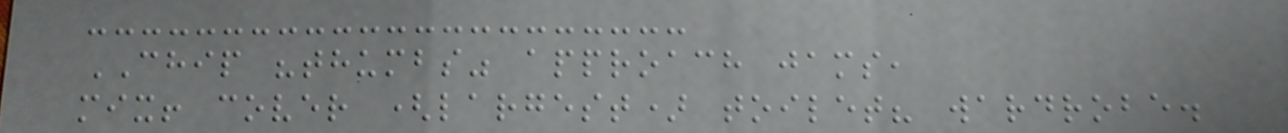CHIP "thumbs" approach jams,
mix! cover (largest) toilet? wardrobe.
